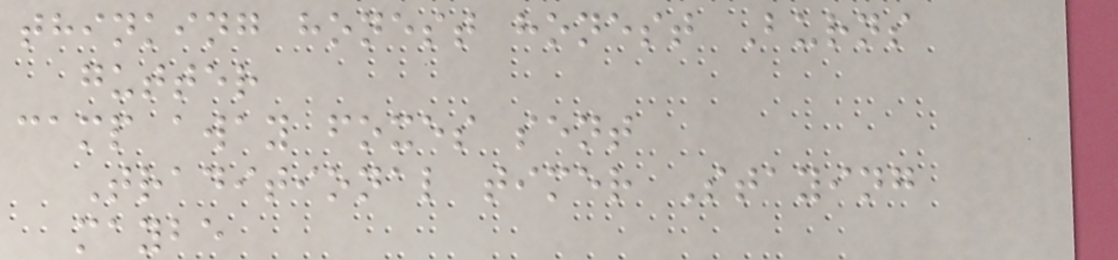thinking honest honest Burns
gutter
camp away foxes sent
Traditional timer Staying
maybe
